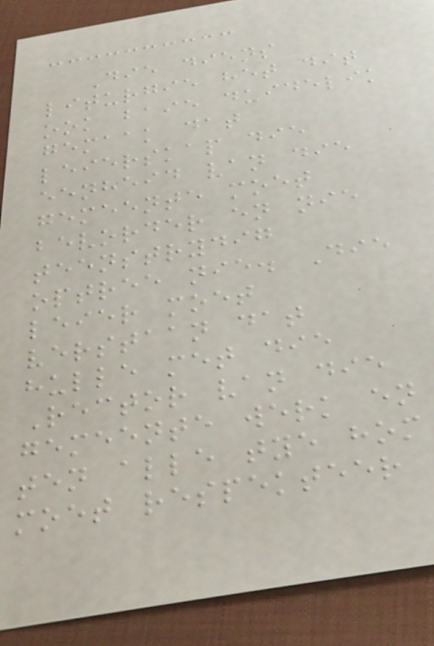Die diens
liturgie het dit
ook baie duidelik
gemaak dat
leierskap die
eenheid van die
gemeente moet
bevorder en nie
teenstrydig
optree nie. Die
leier moet
verstaan dat
hulle met die
Rector van die
gemeente werk en
ten alle tye hom
moet respekteer
